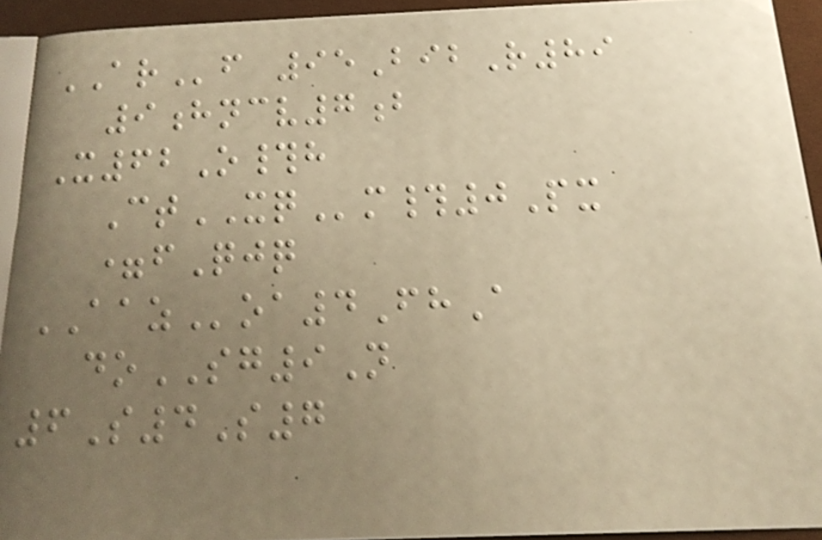ARf 95BibR89
9hncv7b
X62O#h
CtXQm#0Px
=fQjq
AAZoa4FhA
doSG9N
6S4S7
